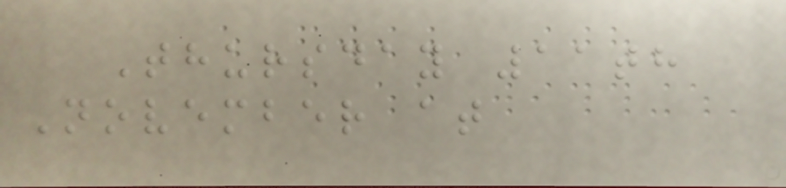Thursday 11th
November at
